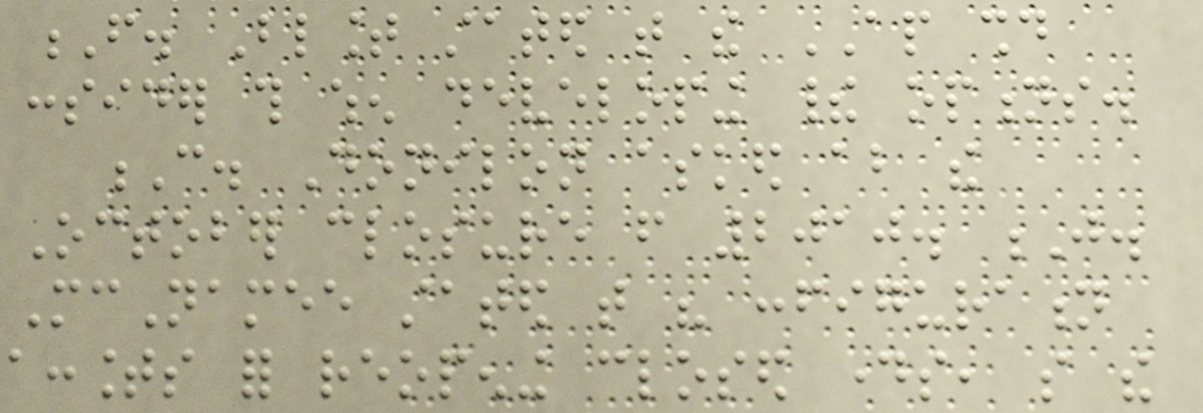F. Blount stated that the AP should
consider this when developing their options.
C. Donilon asked about the
October closure from 2010. J.
McNamee stated that his configuration
accounts for reopening closed days, so the
